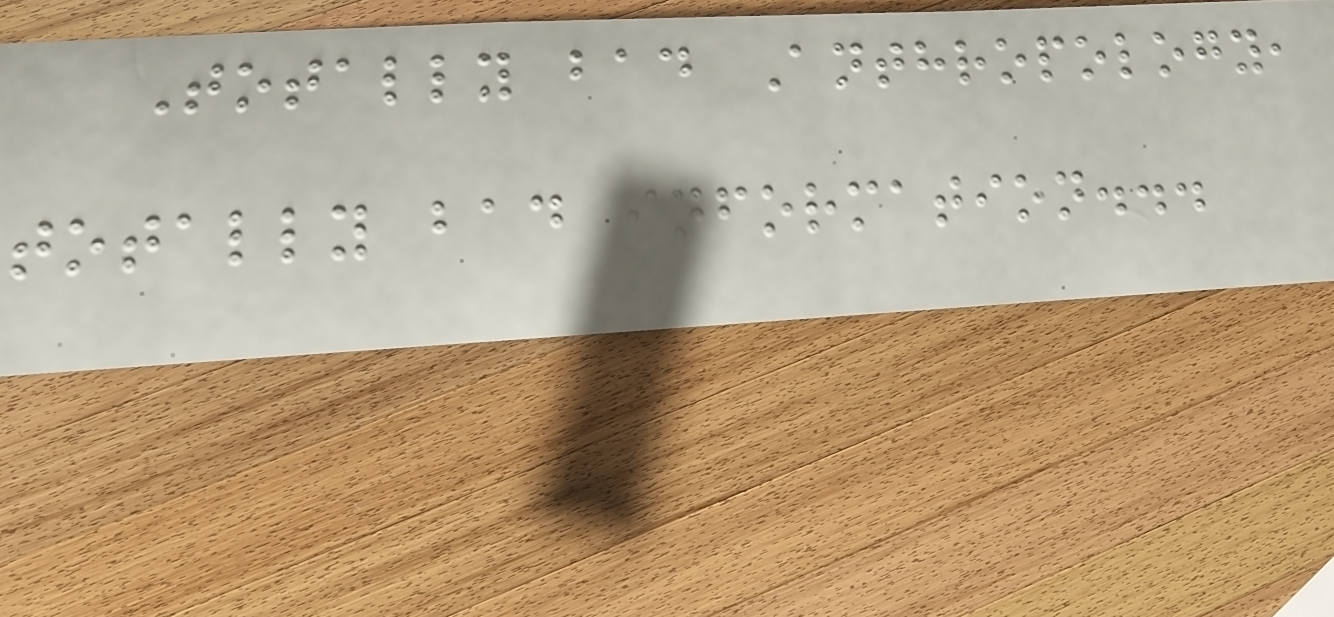Totally bad Anthropology,
totally bad information...
